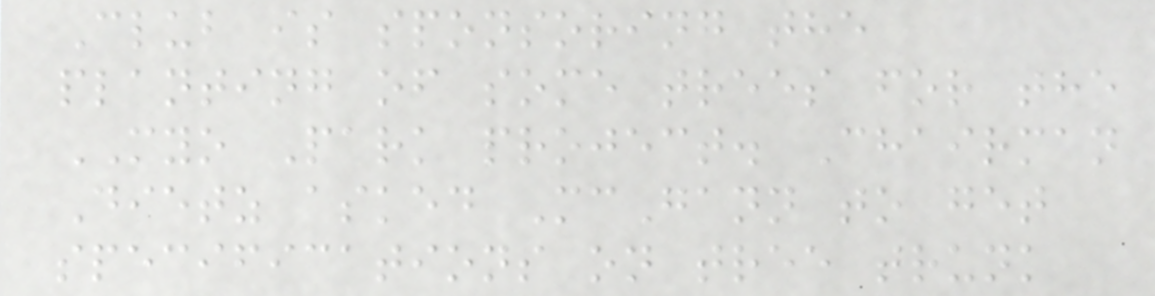Club is sponsoring the
planting of some trees for the
MYO Park project. Chairman
Dietz asked McGann to get
specifications on tree trunk
